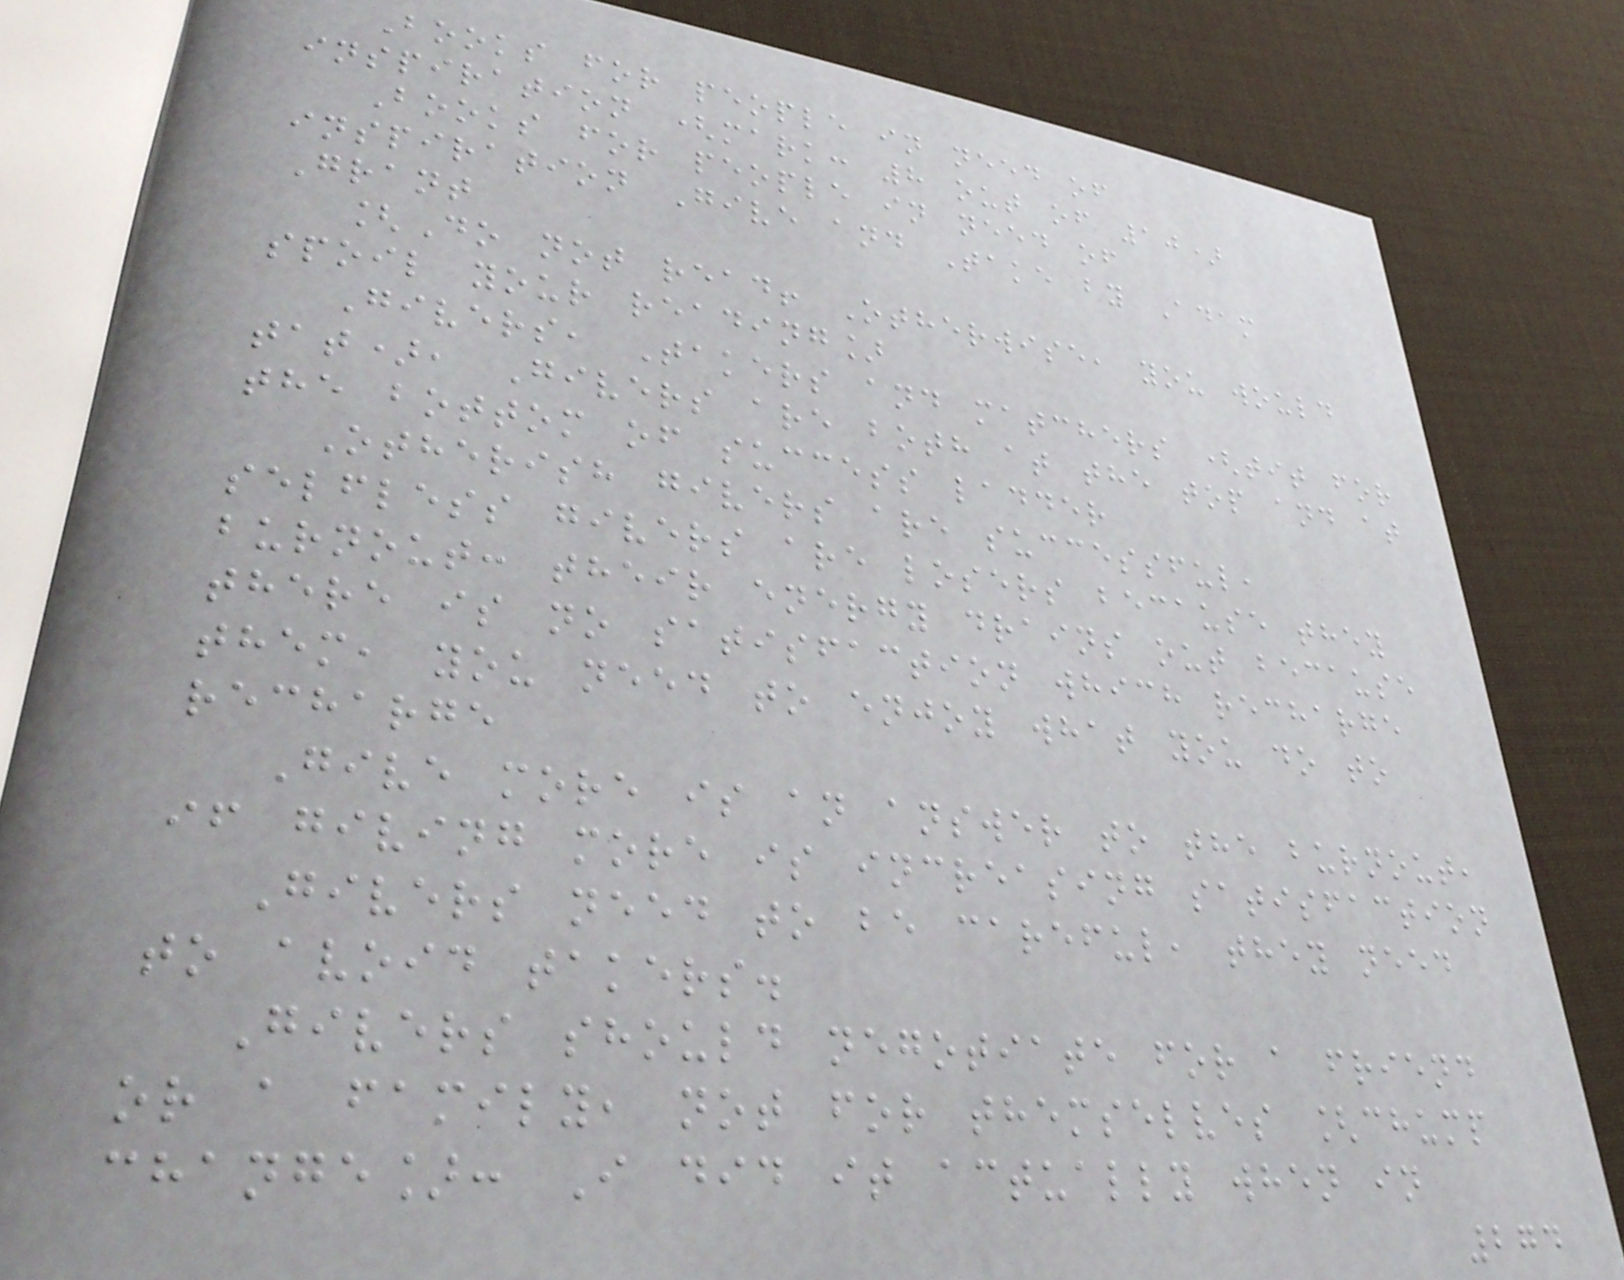Books for people in need of
inspiration (mark: 8 out of 10)
Books for people in need of
inspiration Give and Take by Adam
Grant
[Do not read! Otherwise, you would
spoil your reading]
Givers, Takers and matchers (tit for
tat), Givers are both at the top and at
the bottom of success ladder
Otherish givers are successful,
selfless givers are losers because they
burnout: their energy drains out because
there is no satisfaction which recharge
them, you need to enjoy what you do to
recharge
Give more is an answer to the burnout,
if giving more is increasing satisfaction
Givers need to be careful, they need
to avoid takers.
Givers should negotiate for a friend
or a family, not for themselves [chump
change]: I did it actually when in
274
